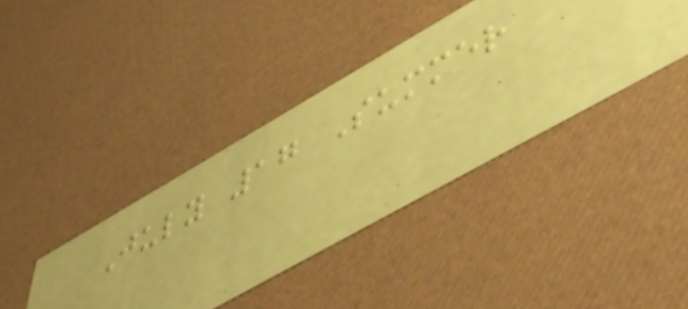July 17 Summer
